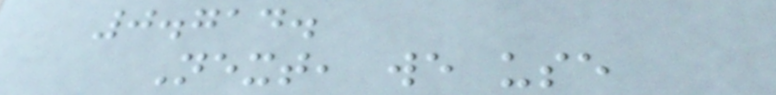0.714.
Next, we use
